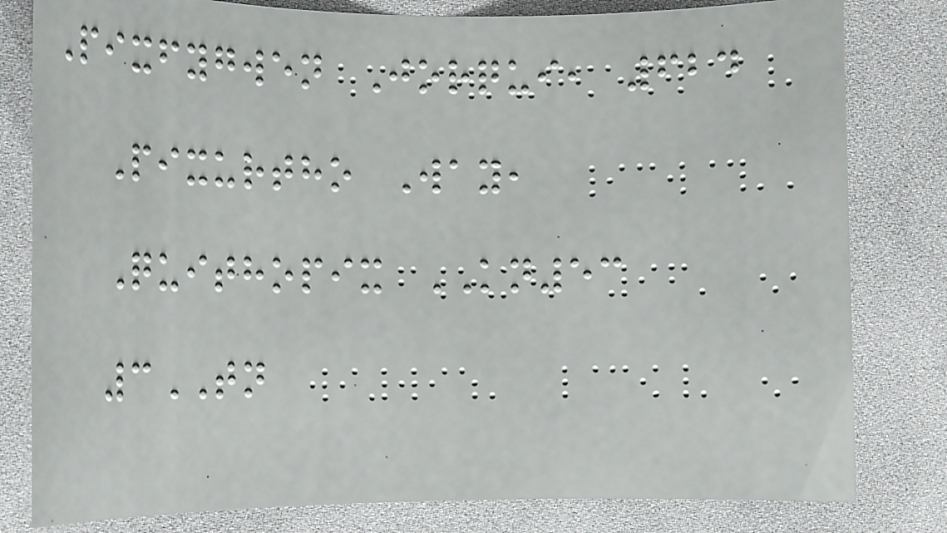Pixfygwen Jorqui, 624
Pixurtho Way,
Quithopix KN53
3TN
